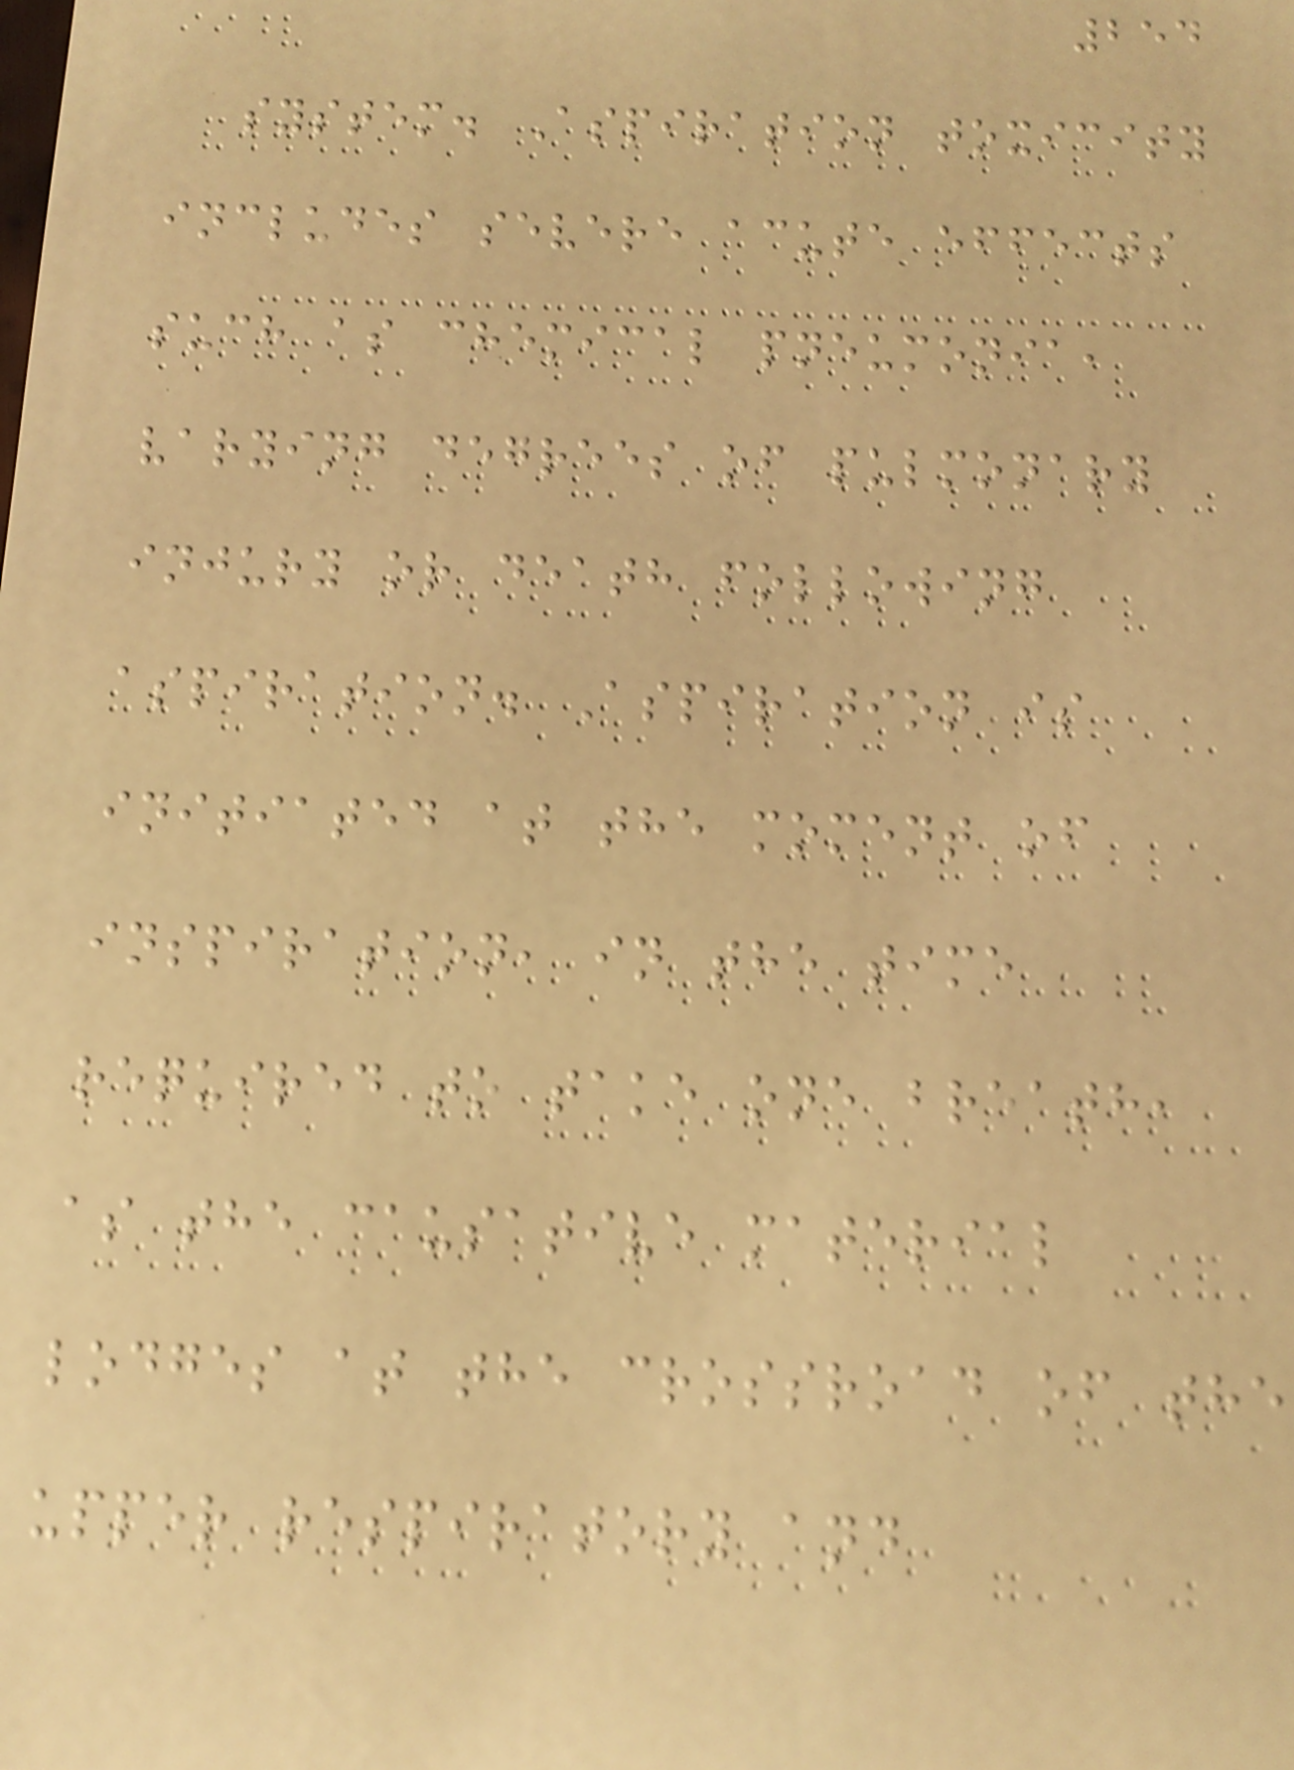254
system. Aspiration toxicity
includes severe acute effects
such as chemical pneumonia,
varying degrees of pulmonary
injury or death following
aspiration. Aspiration is
initiated at the moment of
inspiration, in the time
required to take one breath,
as the causative material
lodges at the crossroad of the
upper respiratory and
